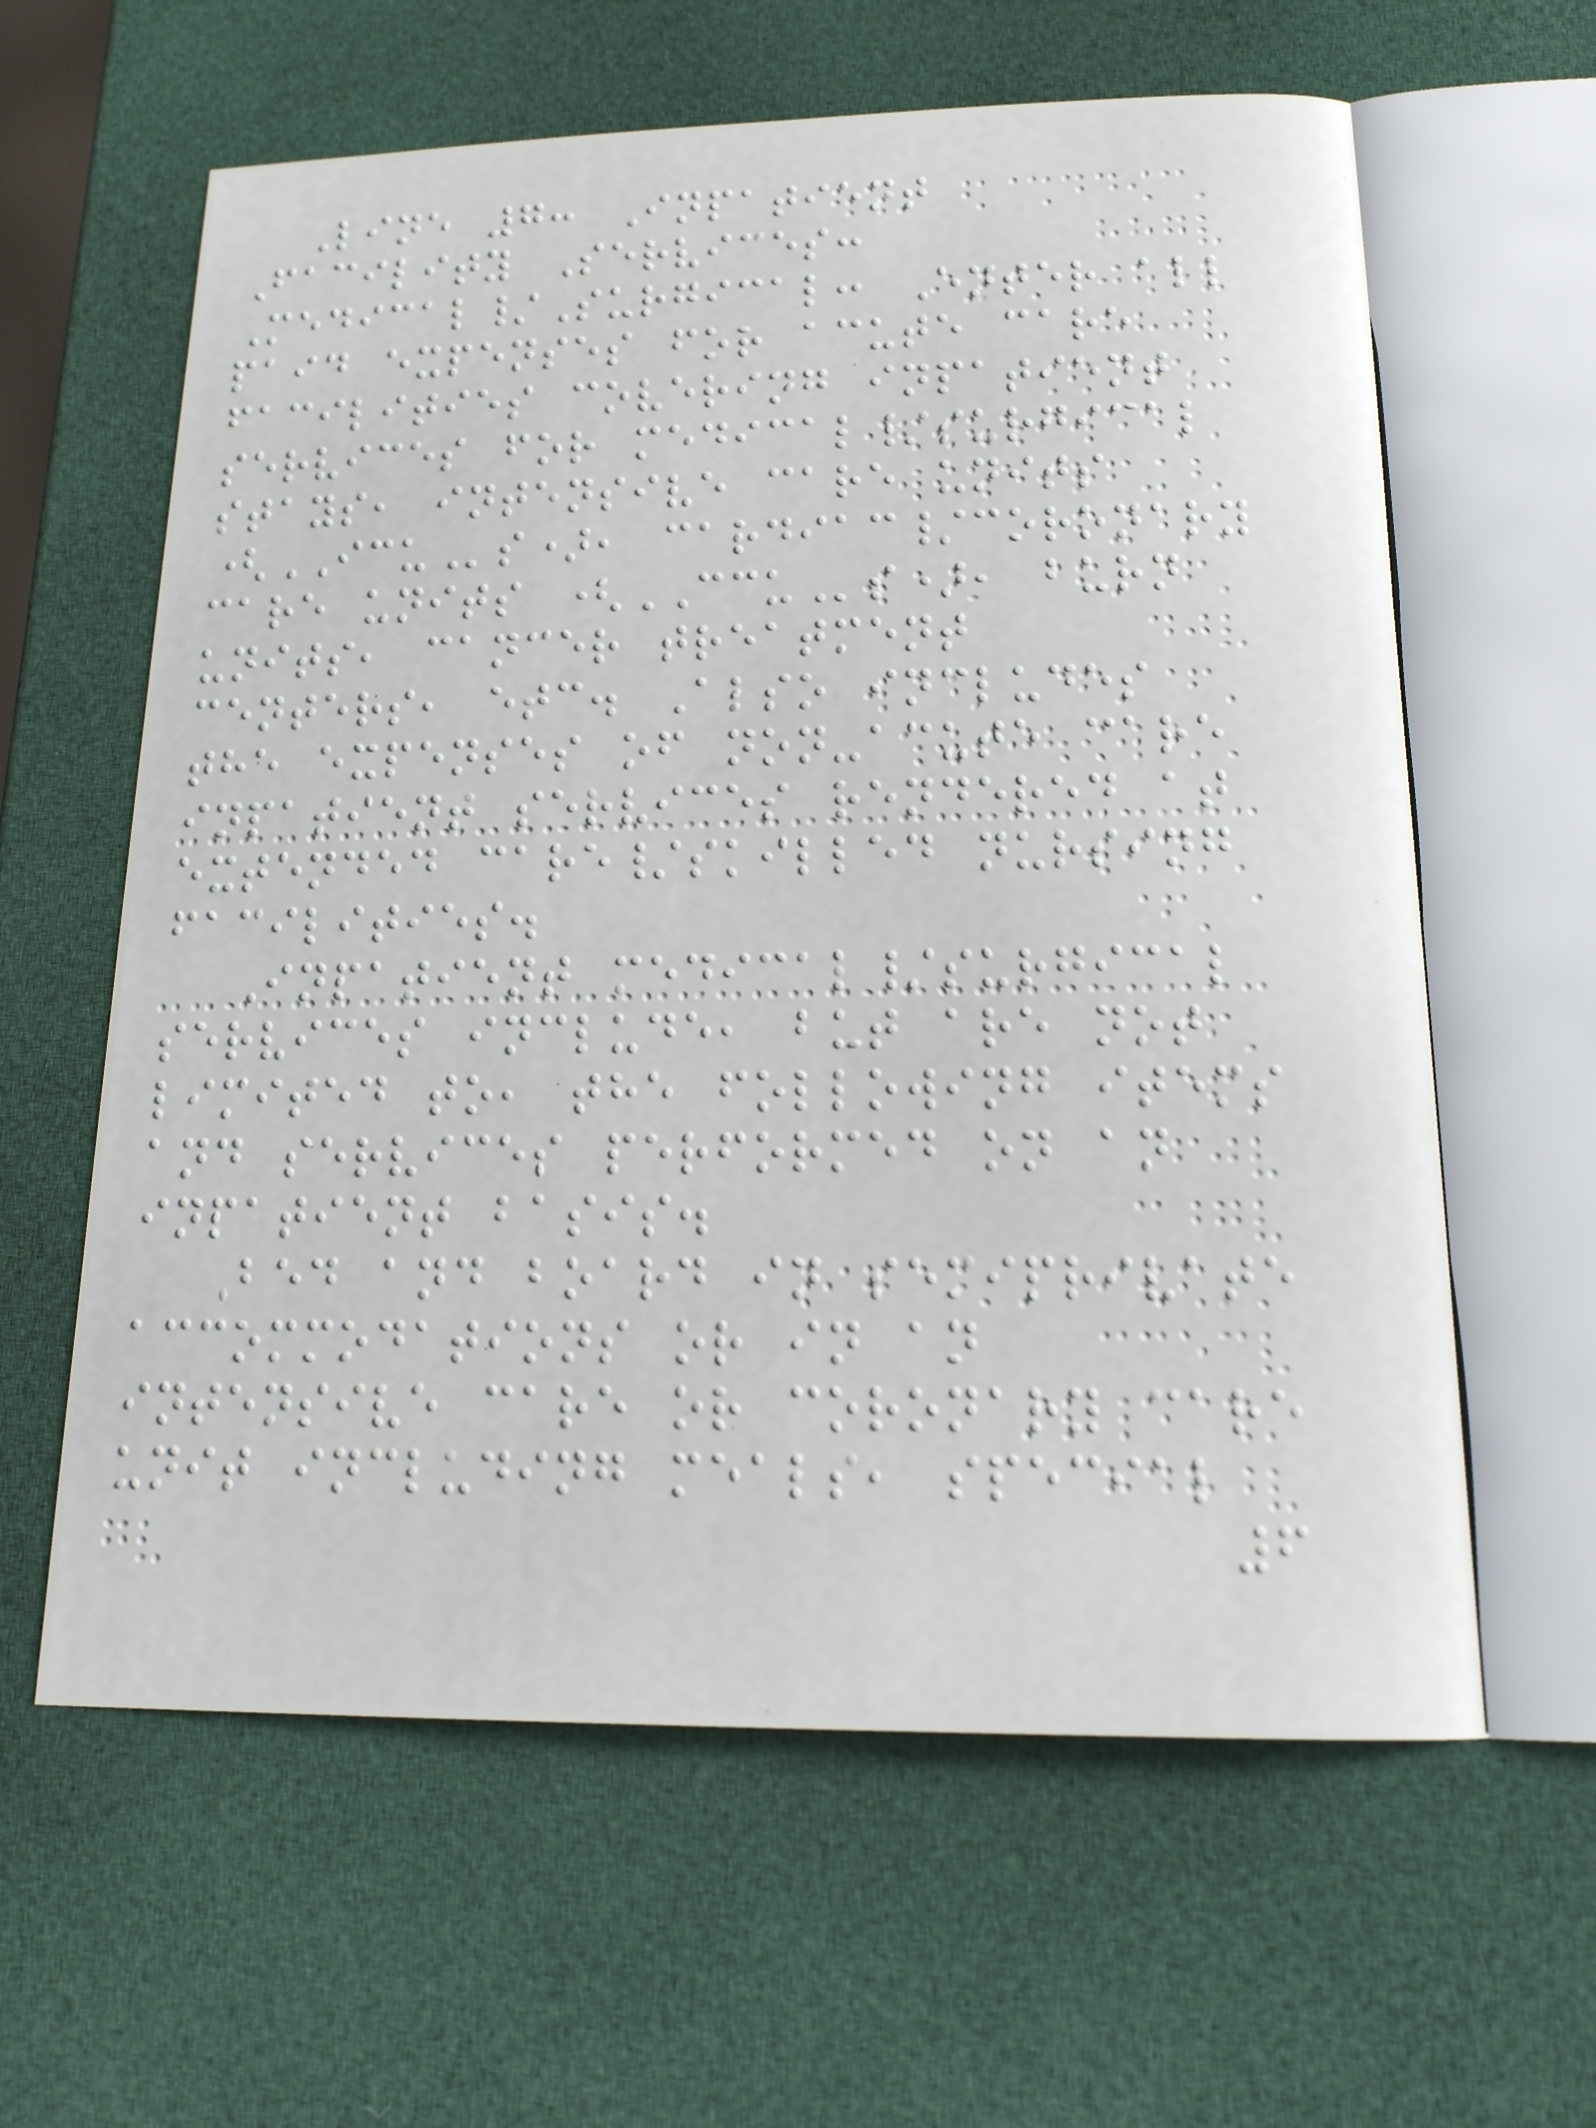Line 7: Inpatient
Facility Services:
Medical/Surgical: Enter all
paid expenses for acute care
facilities covering inpatient
services for medical/surgical
stays, intensive care units
(ICUs), cardiac/coronary
care units (CCUs), burn
units, cancer treatment
centers, etc. Also includes
the expenses of non-acute care
inpatient services rendered at
extended care/skilled nursing
facilities.
Inpatient medical/surgical
services include, but are not
limited to, the following items
and services performed on an
inpatient basis.
Bed and board in semiprivate
accommodations or in an
intensive care or coronary care
unit including meals, special
6
